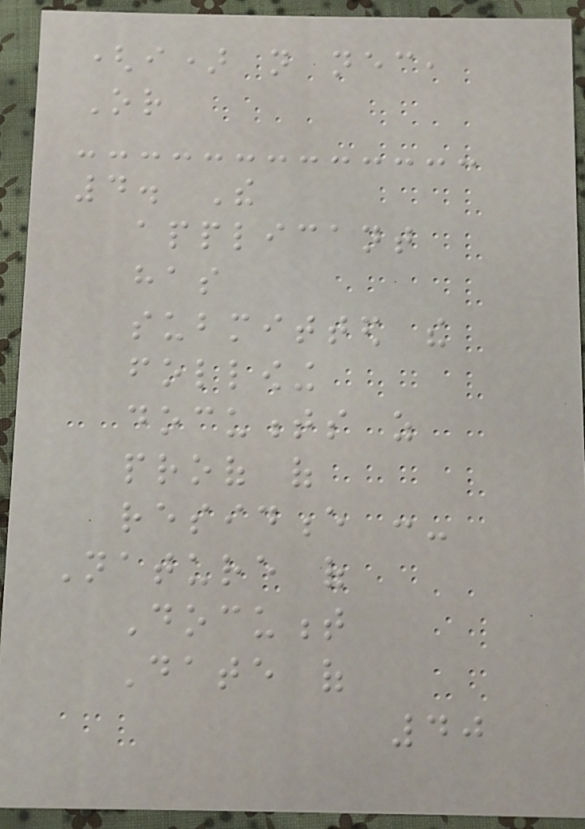(i) not necessary,
Or
4. The
applicant
has
submitted the
following
documents as
proof of
residence :-
Nature of
Document
Date of
40
